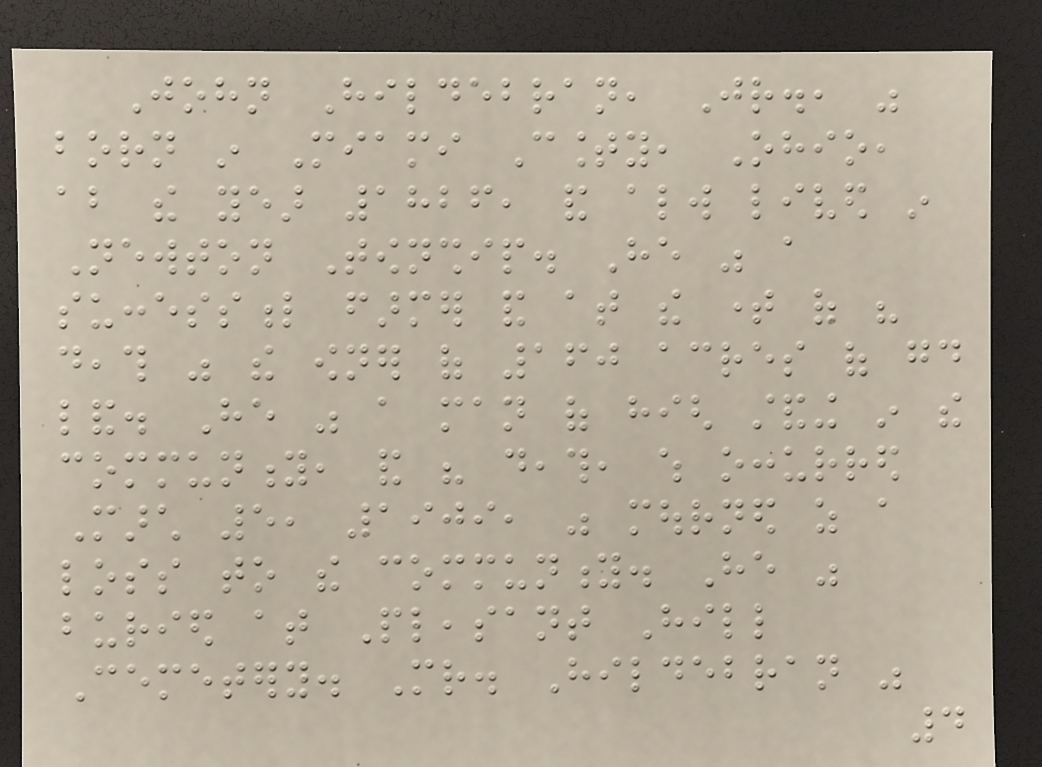John Hildebran, Jr., was
born in Miami County, Ohio,
about the year 1826, and always lived in
Newton Township. He was a
successful farmer and at the time of his
death was the owner of 160 acres of good
land. He was a man of high standing in the
community, and his death, which occurred
March 5, 1909, was mourned as a
loss to the community. He was
buried at Pleasant Hill
Cemetery. Mr. Hildebran was
4
